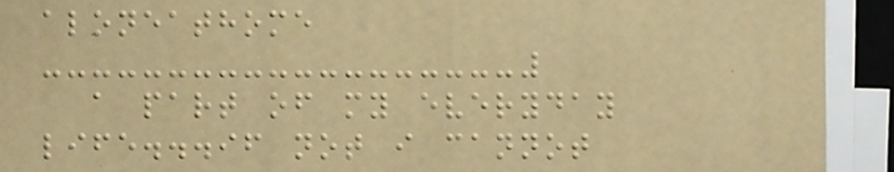aloneathome
a part of my everyday
life...if not i cannot
